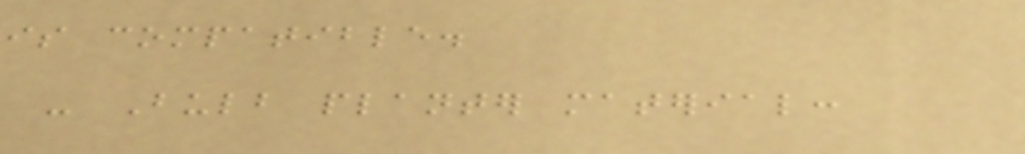is compatible.
- Bulb planter material:
